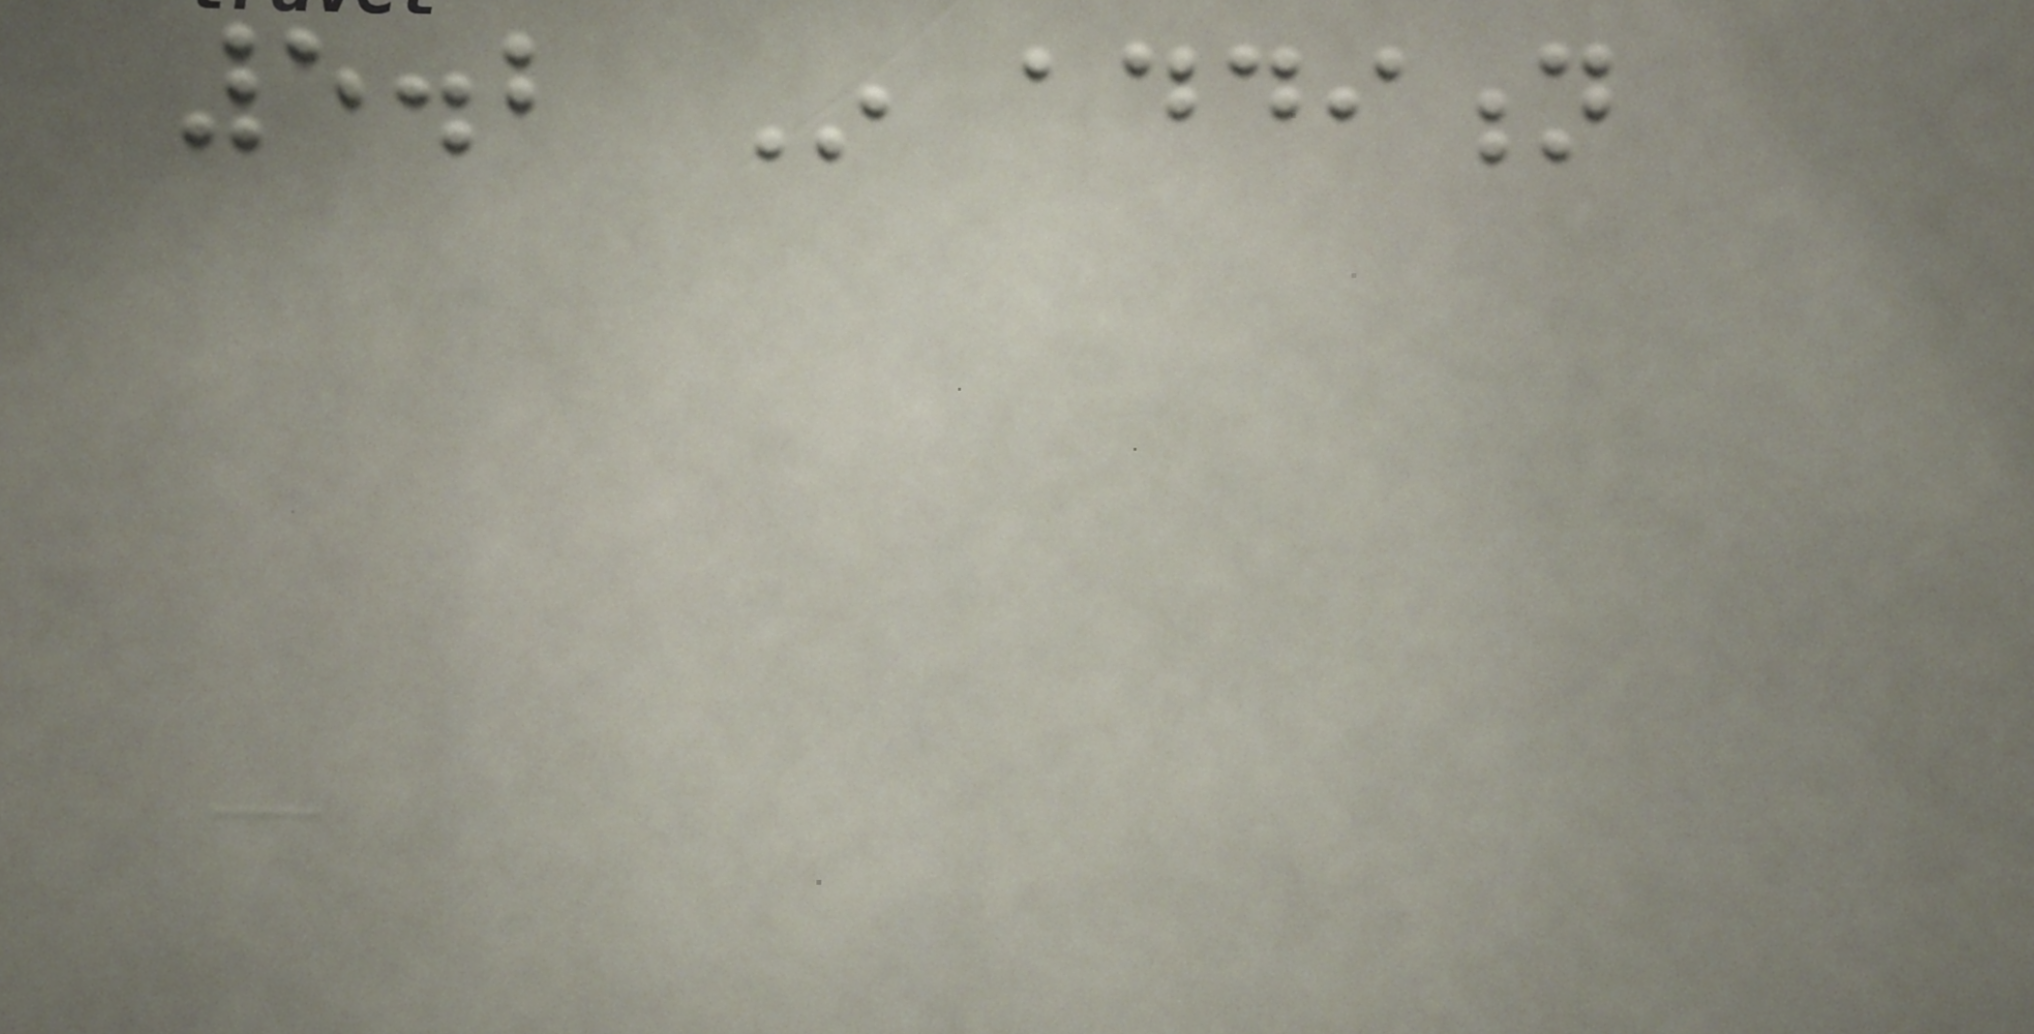5.2 In addition
